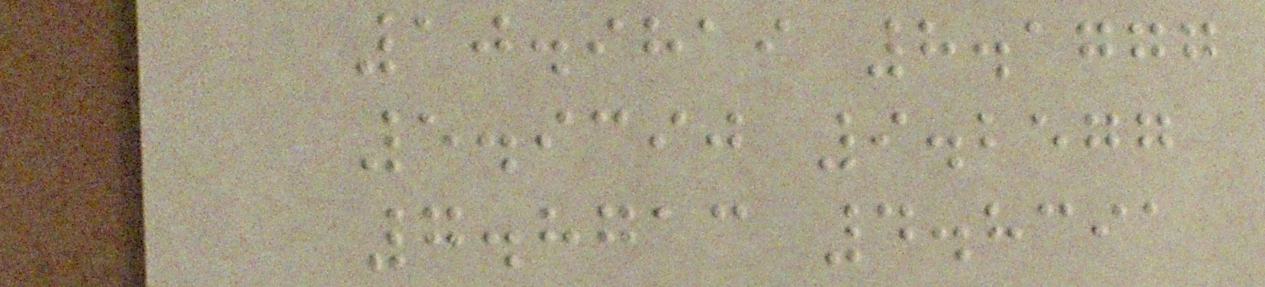10.9819 8.1777
5.9390 9.2577
7.8713 4.8391
